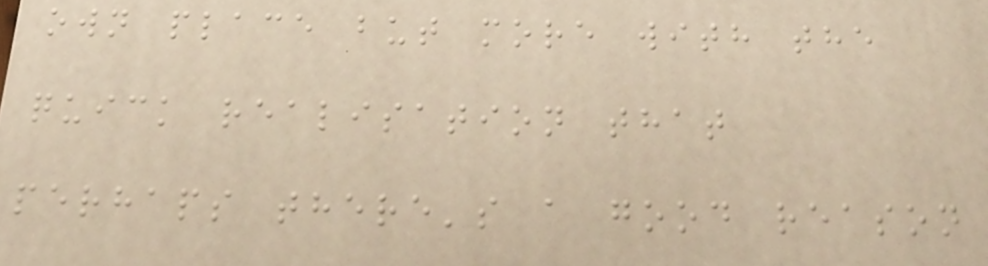own place but more with the
quick realisation that
perhaps there's a good reason
